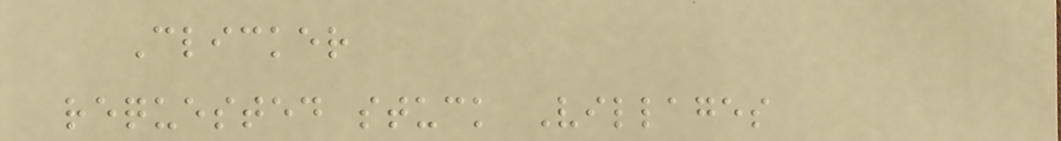Clicker
requested stuck Villages
